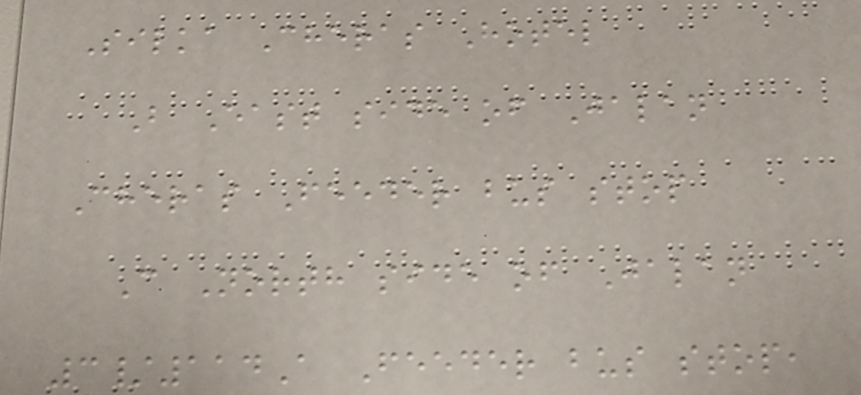Silka Cheras Hotel
B East side of Jalan
Cheras Feeder bus stop
C North side of Jalan
3/114A Feeder bus stop,
